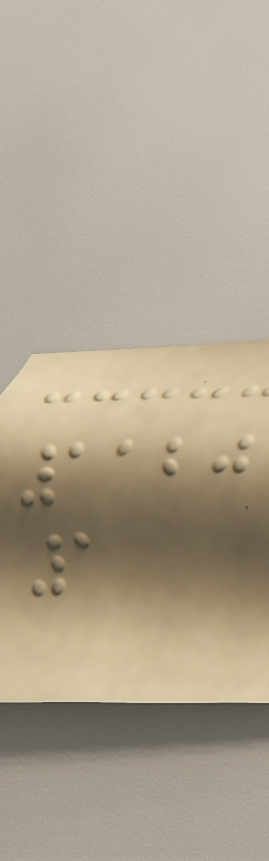1120
1
